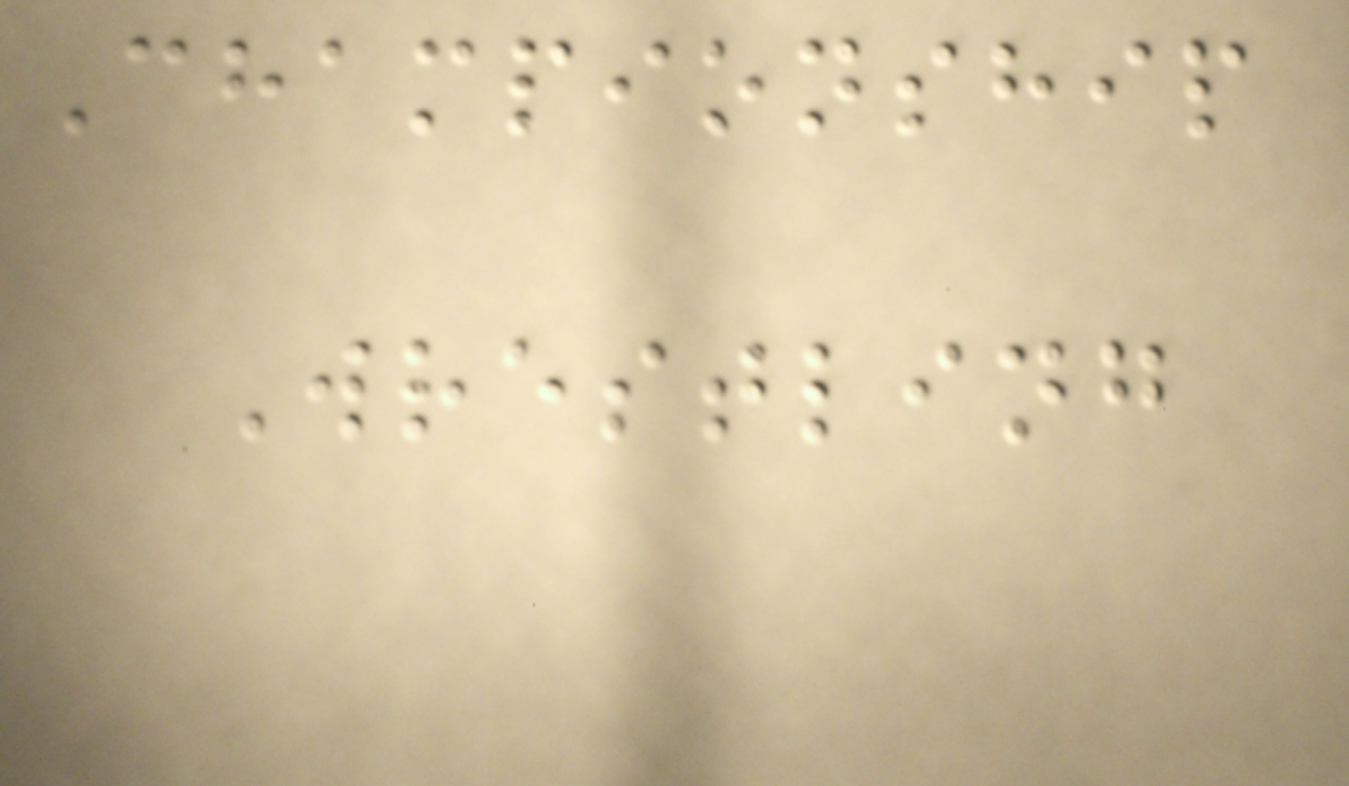Championship
Wrestling
